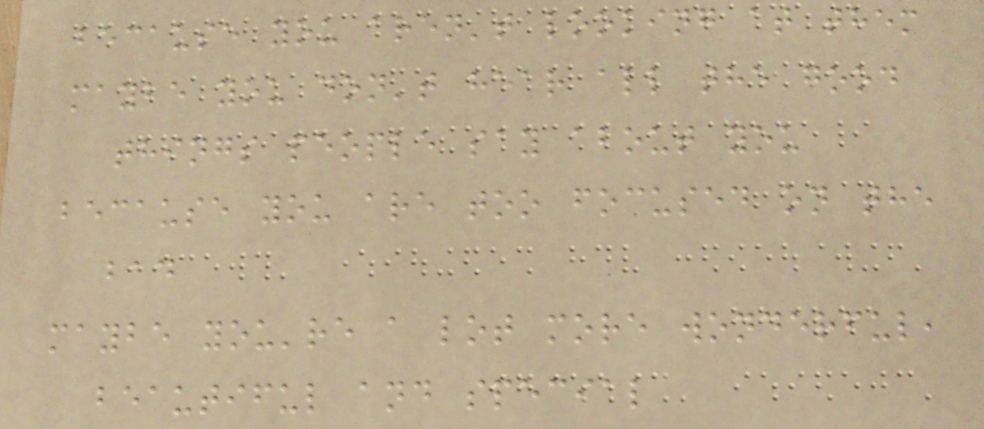because you aren't looking at them
maybe you don't hear all the good
things people say about you
because you are too focused on the
bad
maybe you're a lot more wonderful,
beautiful and special
